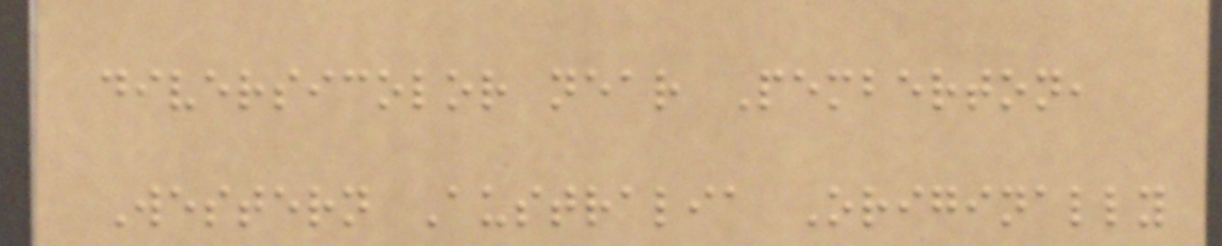diversicolor near Pemberton,
Western Australia Originally
